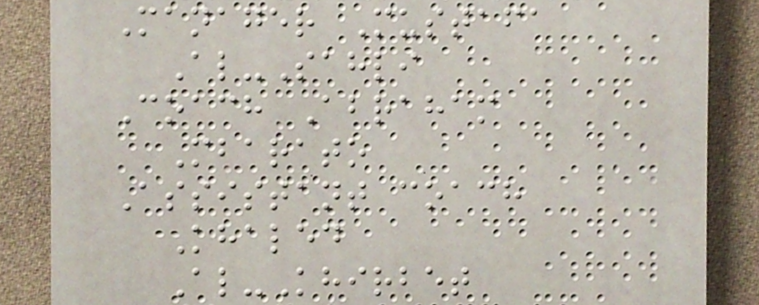Manager Mustafa
Al-Sahli
Coach Abraham
Mbarato
Assistant coach
Khaled
Al-Khirbet
